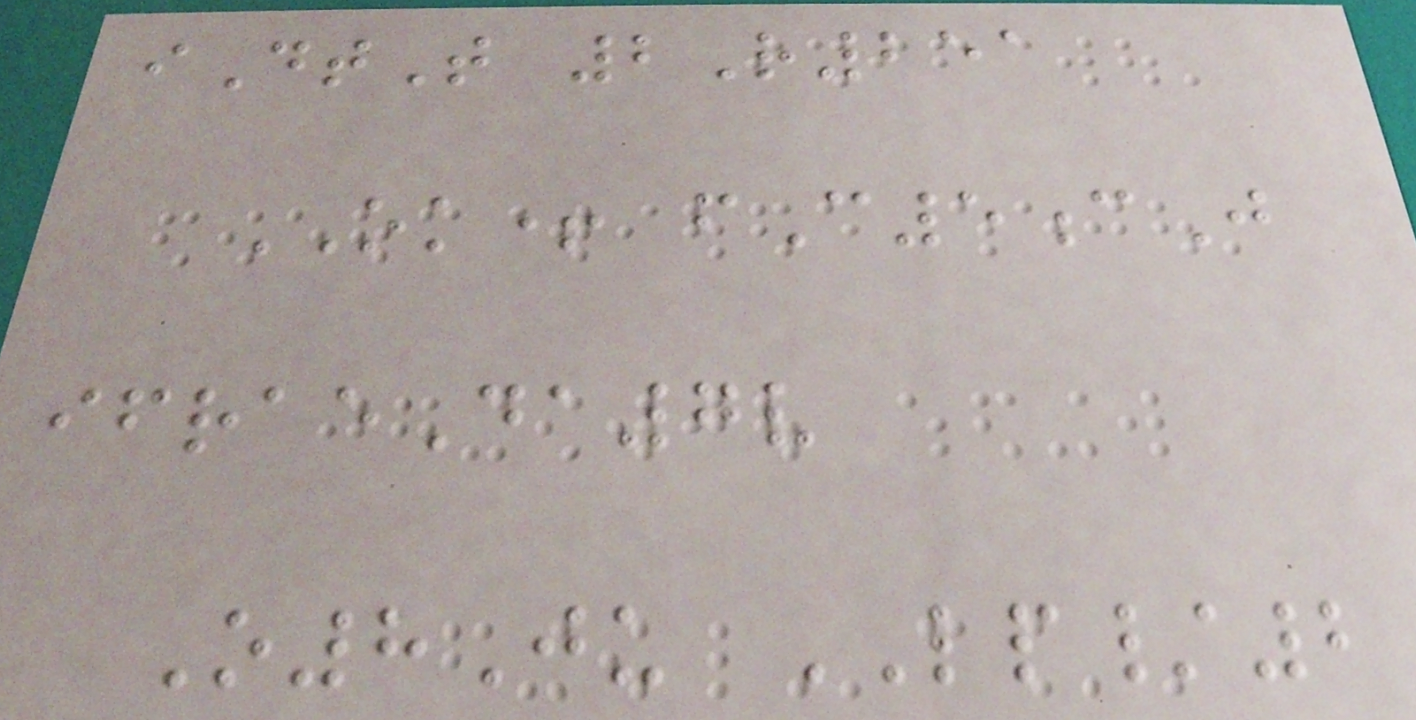iDtT 2R251
OK+ fC5cJ
ifraeDa7v
O8Ju LP/2
